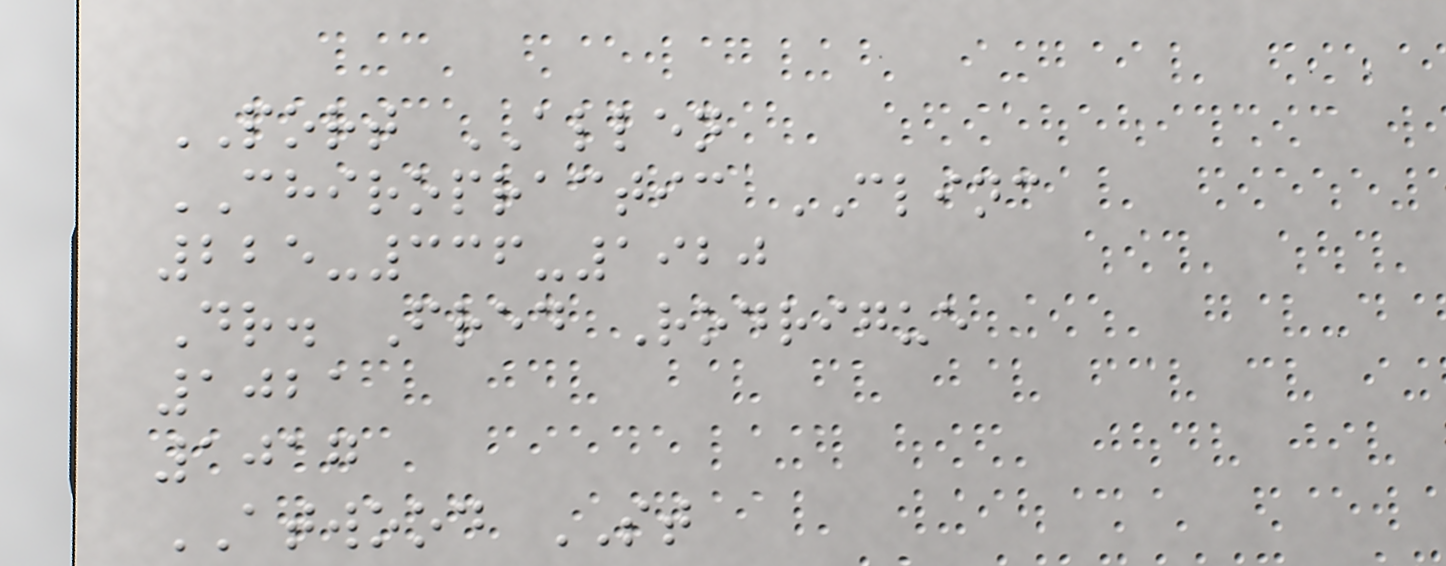PORT ALLEN
CHIROPRACTIC CLINC
225-336-1920
Dr. Fred Rodrigue
1021
1017
ATWOOD ST
